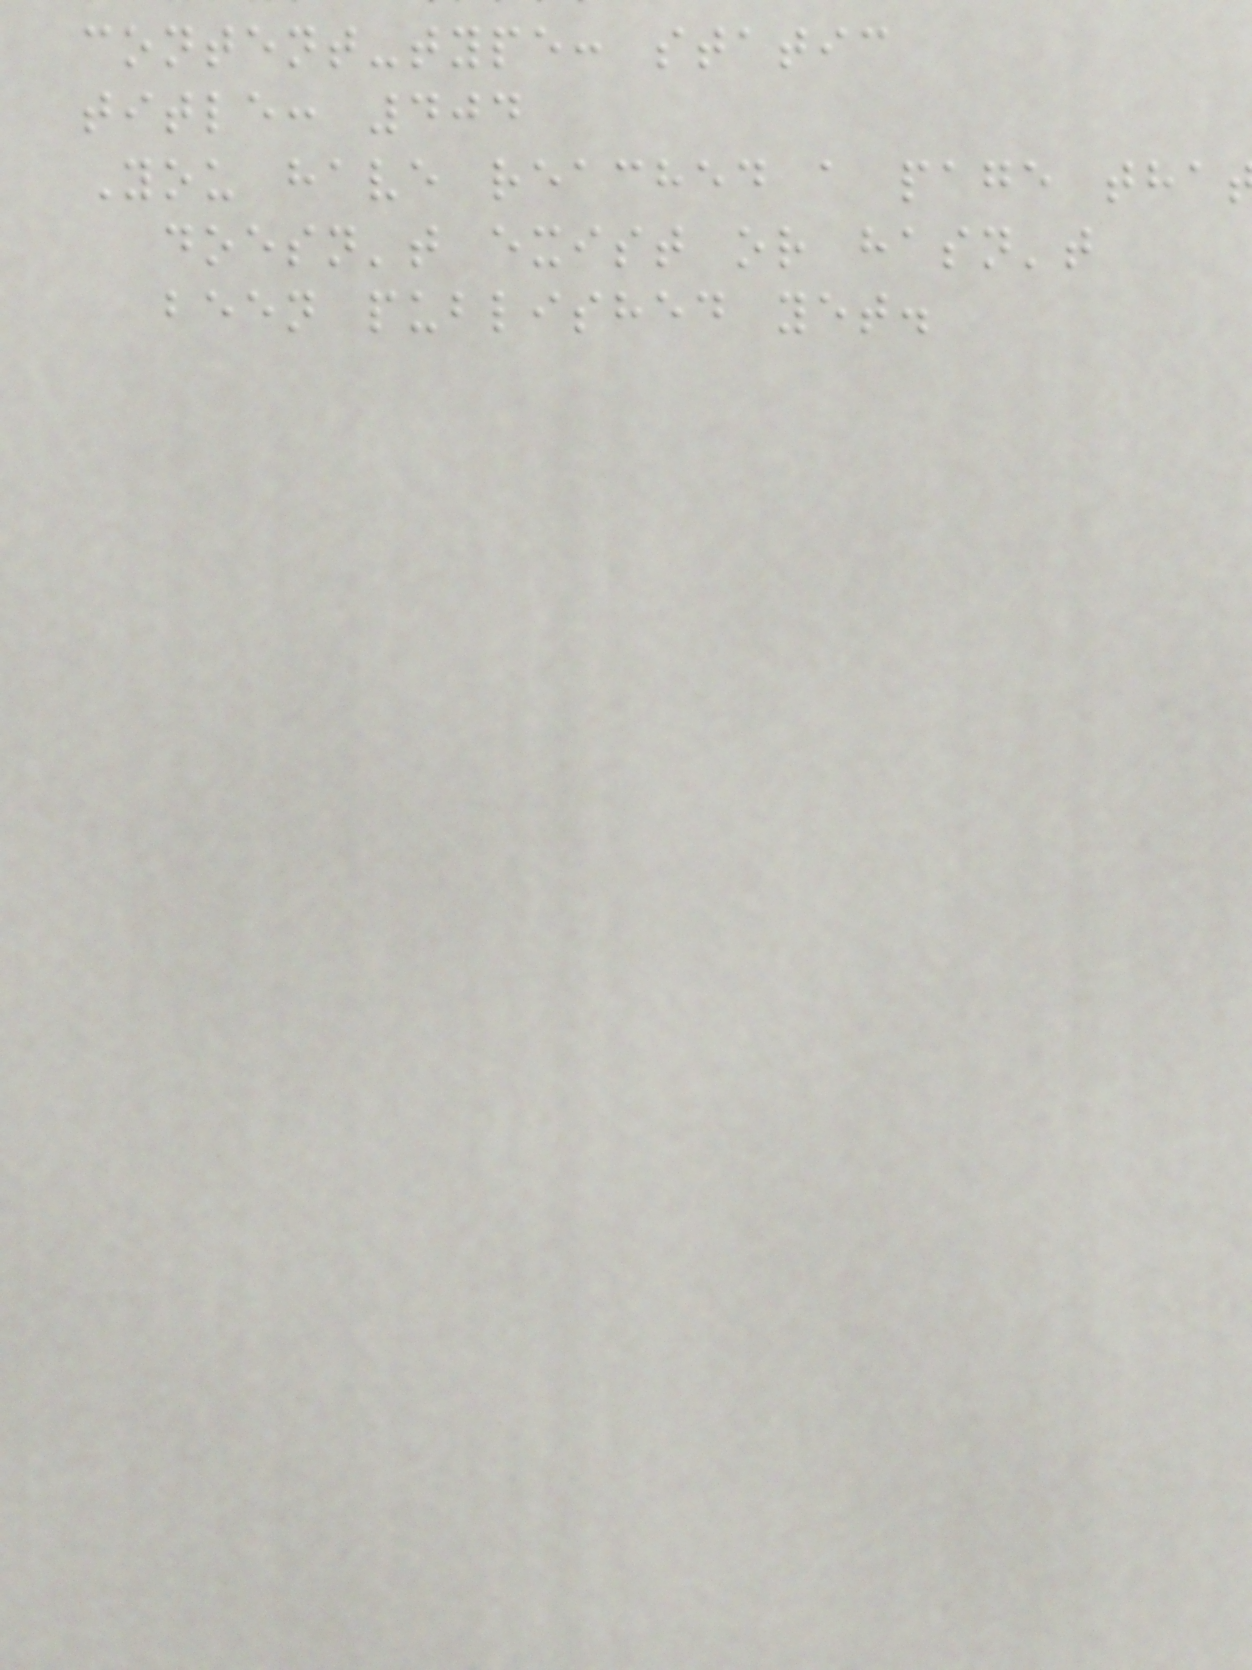content-type: static
title: 404
You have reached a page tha
doesn't exist or hasn't
been published yet.
